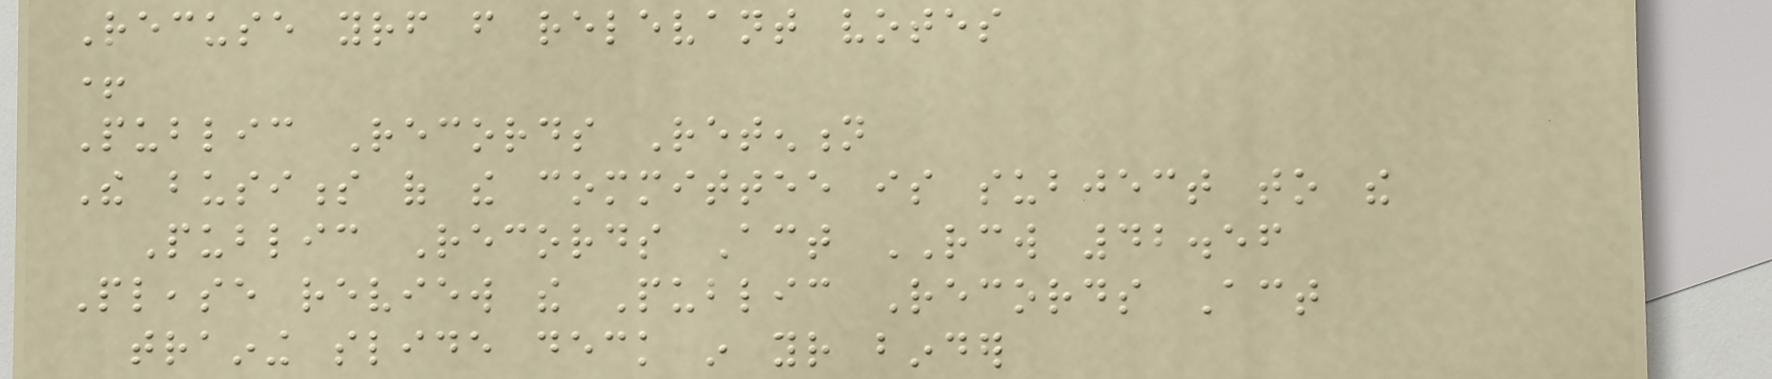Recuse yourself from relevant votes
+
Public Records Retention
The business of the committee is subject to the
Public Records Act RCW 42.56
Please review the Public Records Act
training slide deck in your binder
